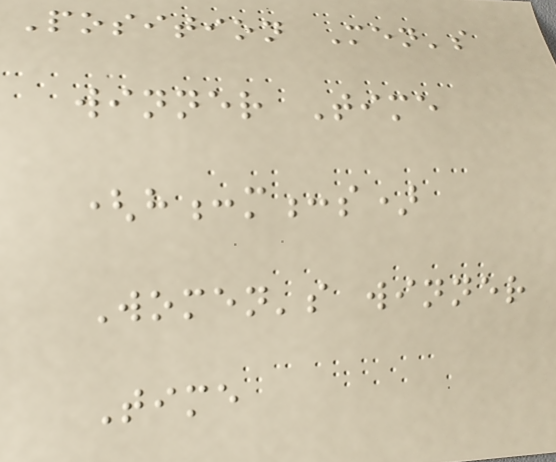Position Men's
winner Time
(h:m:s)
Women's winner
Time
